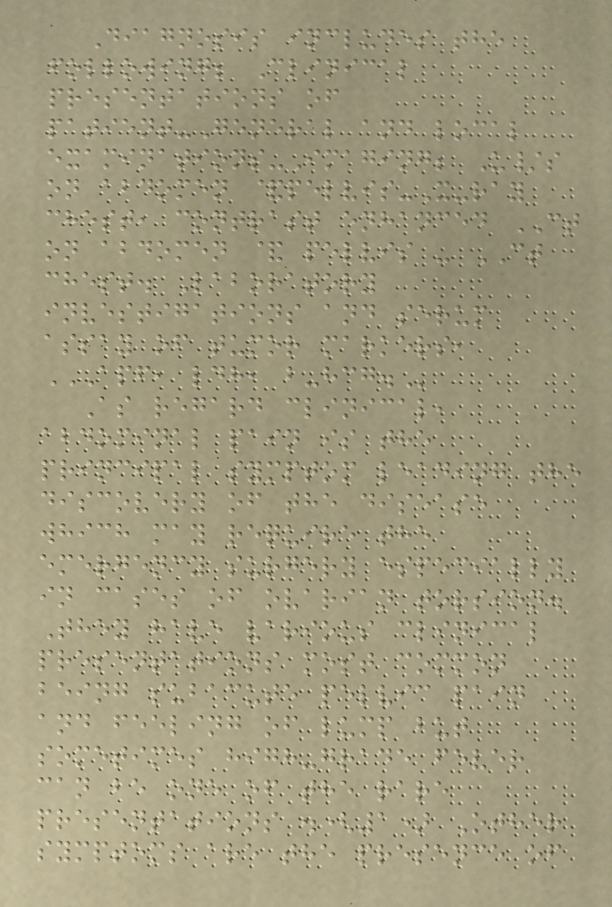Diagnosis includes the
following; Clinical
presentations of
patient-General and local
examinations-Imaging; U/s
on abdomen &pelvis-X-ray
chest, contrast enhanced CT
on abdomen & pelvis - CT
chest. Laboratory
investigations and serum
assay of tumor markers,
APF, LDH, B-HCG.
As regard clinical,
abdominal pain is the
principal symptom leading the
discovery of the disease
which may require the
emergency surgery especially
in cases of ovarian torsion.
They have various clinical
presentations most common
being subacute pelvic pain
and feeling of lump but
sometimes high-grade fever
can be one of the rare
presentations .(1) Other
symptoms are the presence of
